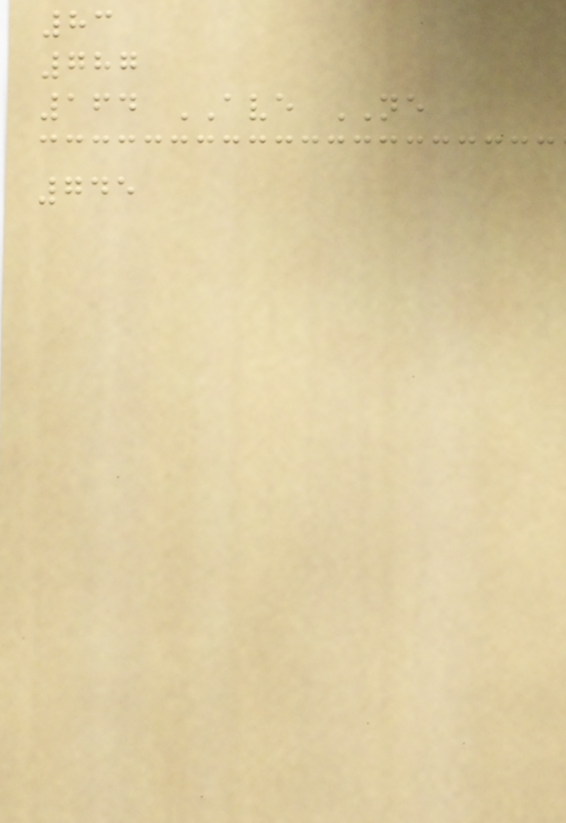83
787
164 AVE NE
745
